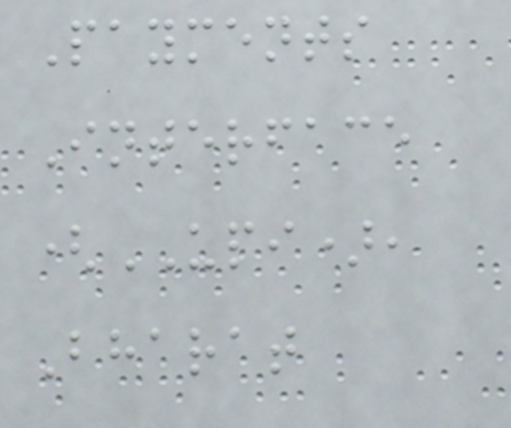Payments
Interface
(UPI),
Bharat
